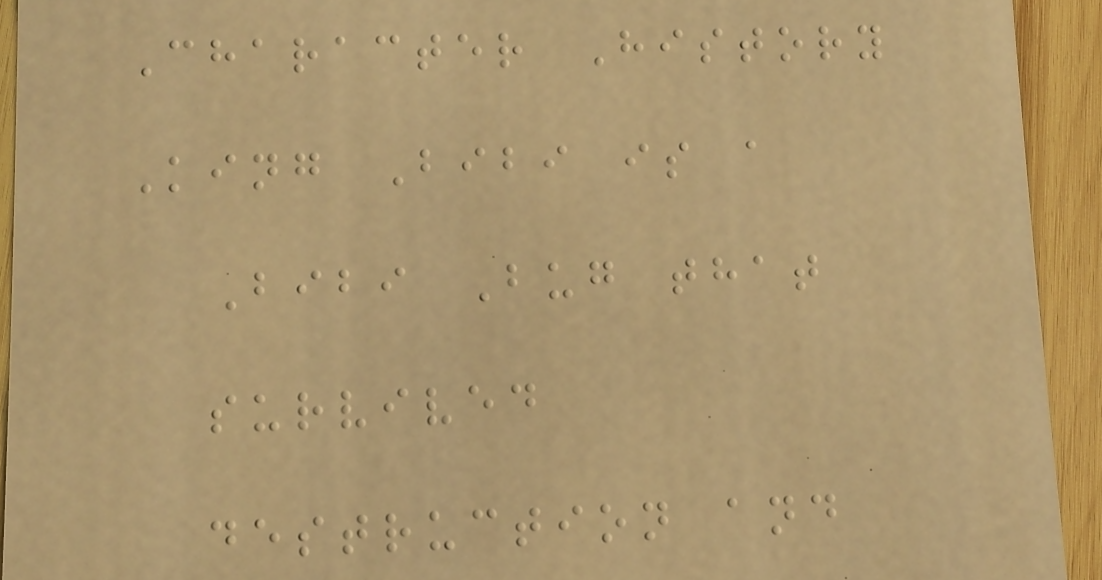Character History
King Bibi is a
Bibi Bug that
survived
destruction and
